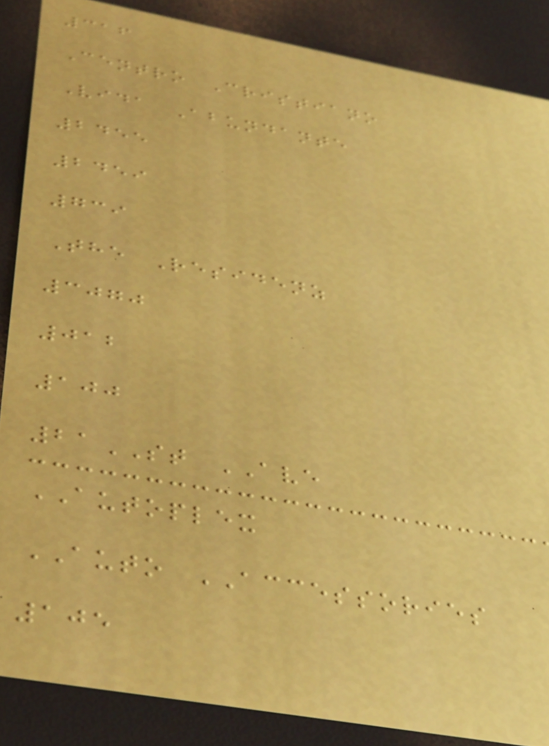316
Centro Cristiano
Vida Abundante
2455
2459
739
The Residenz
3070
012
100
21ST AVE
AUTOPLEX
AUTO ACCESSORIES
105
